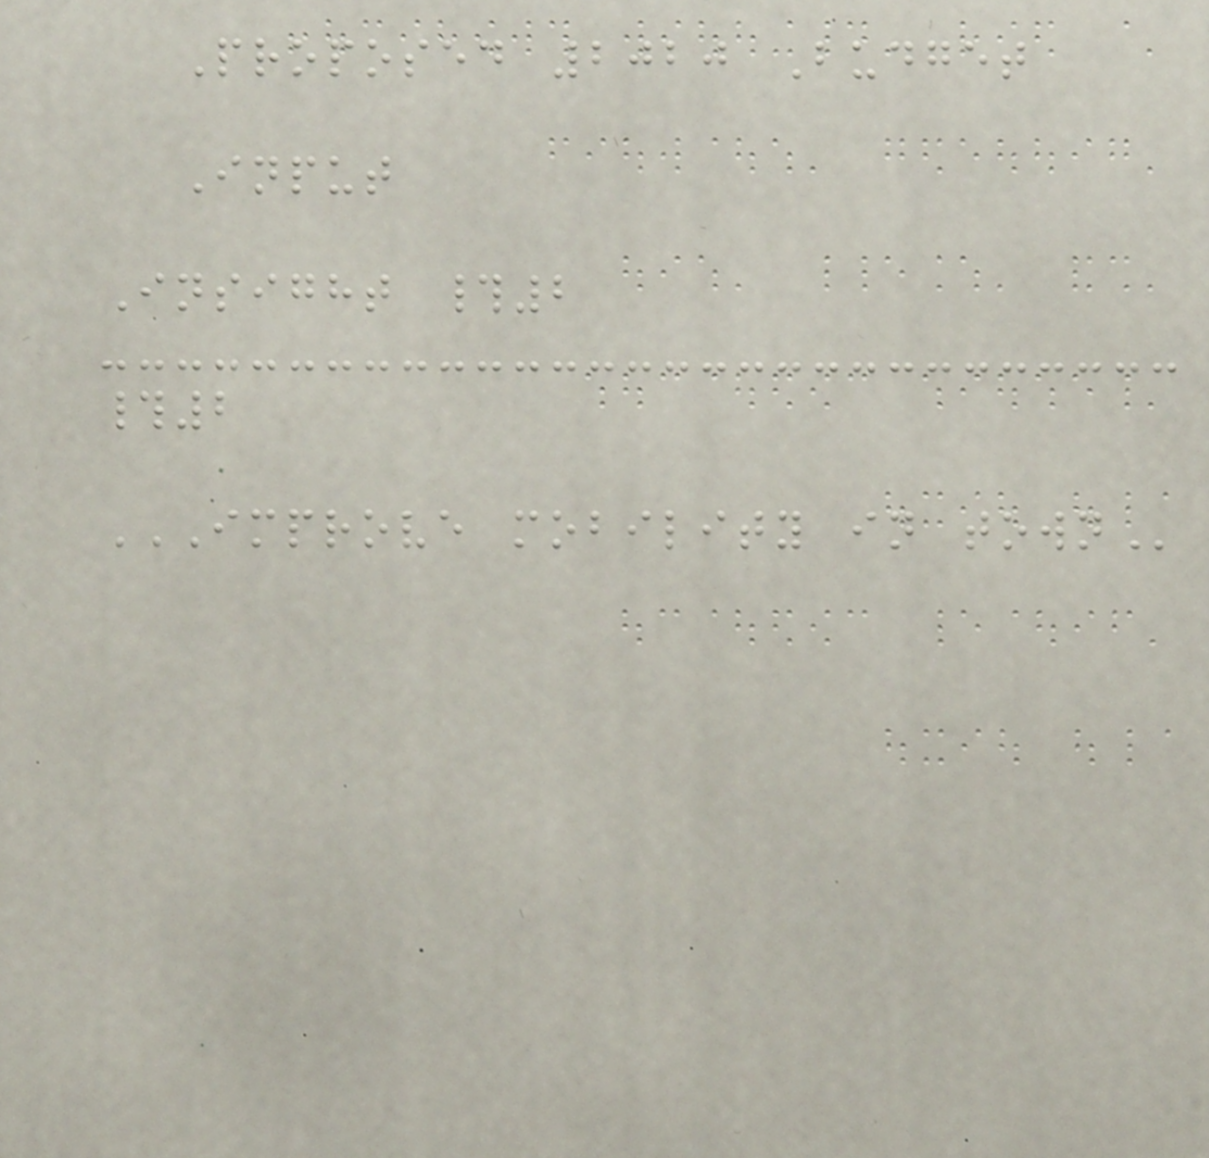Proposed 2020 Budget
Input
Insight #2
#2
IMPROVE MOBILITY IN TOWN
